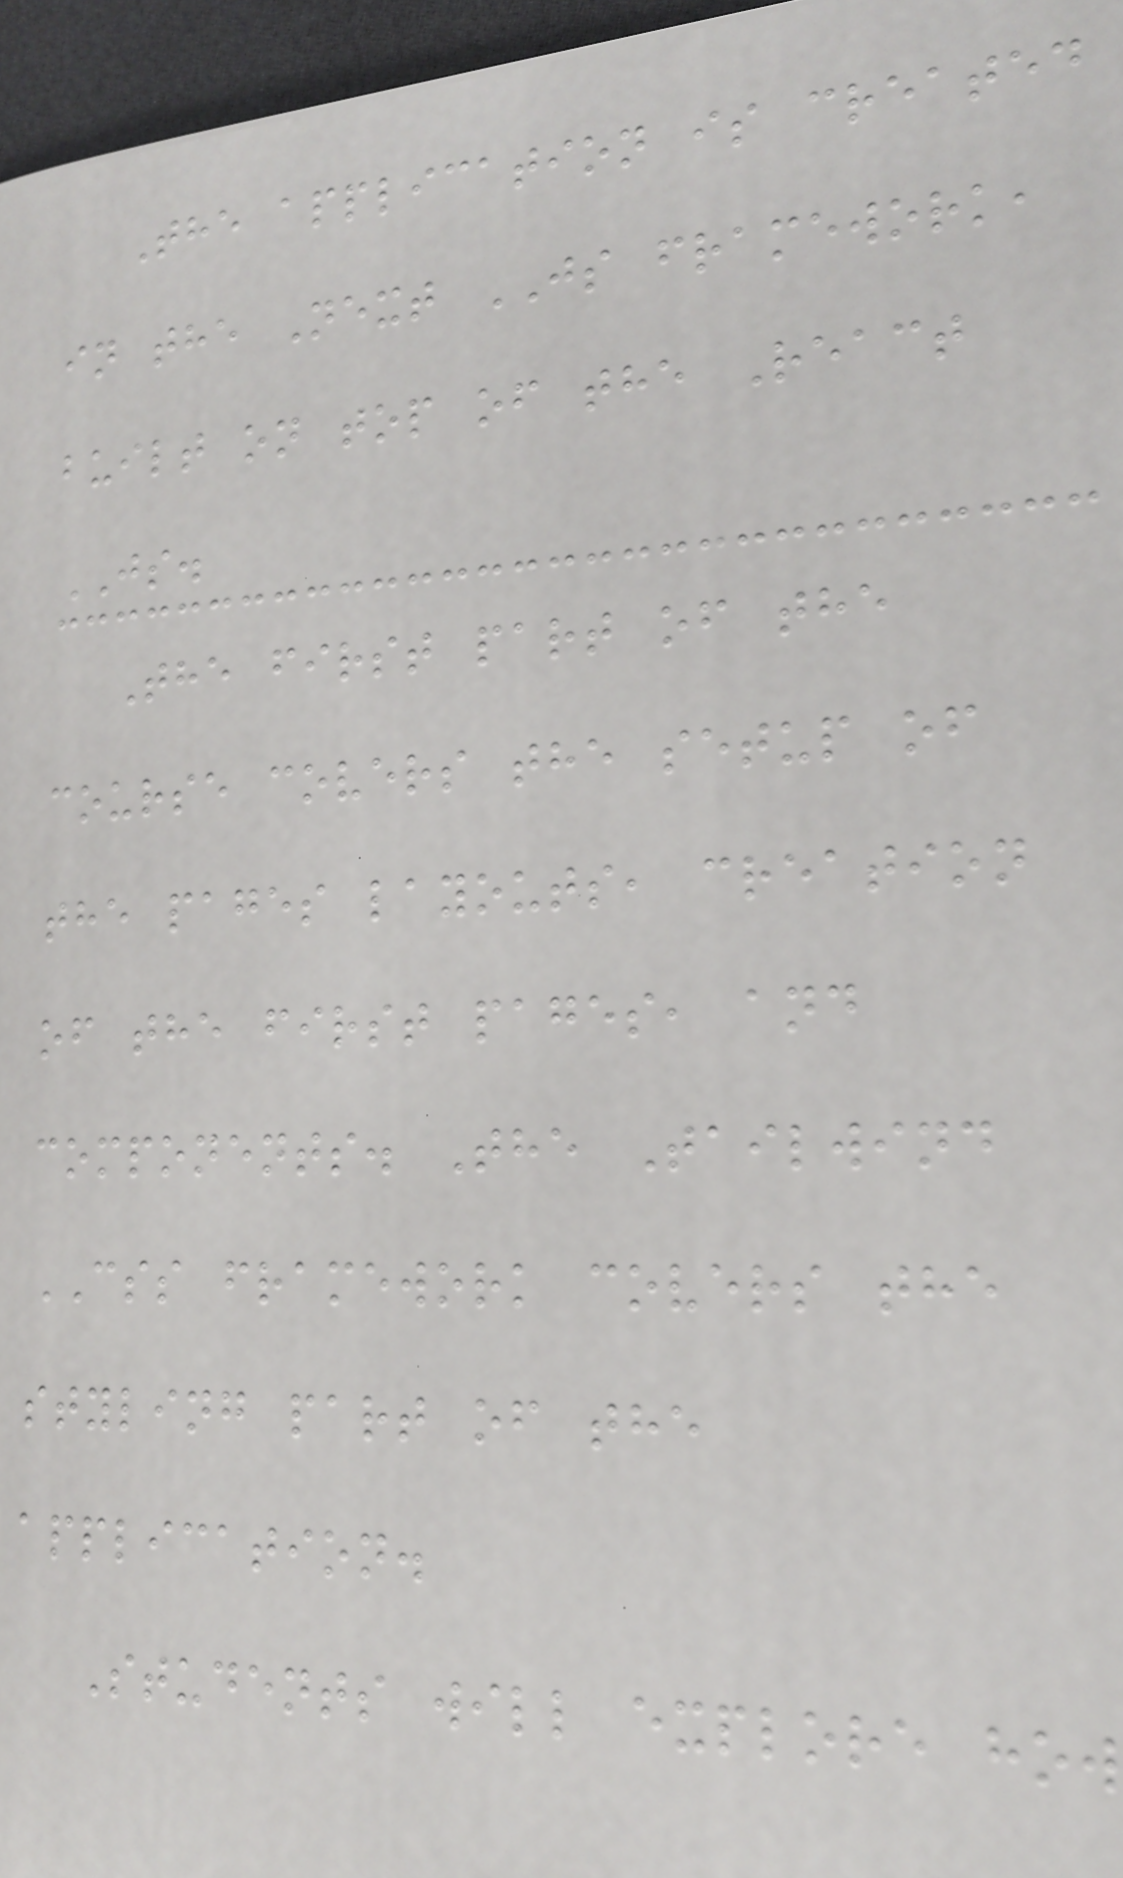The application is created
in the Next JS framework,
built on top of the React
JS.
The first part of the
course covers the setup of
the pages layouts, creation
of the first pages, and
components. The Tailwind
CSS framework covers the
styling part of the
application.
Students will explore how
